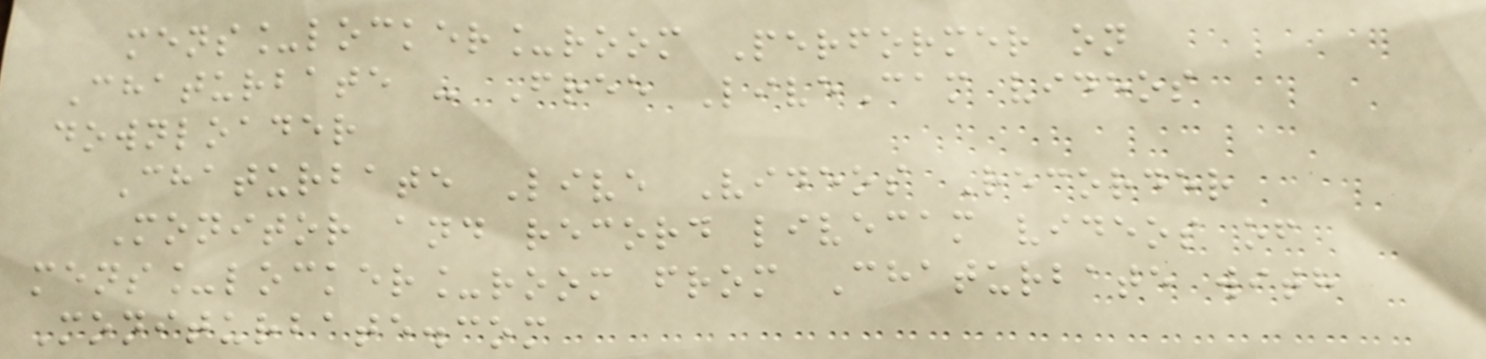mens_locker_room Performer on
Chaturbate - Free LiveCam videos
downloader
Chaturbate Live Videos Recorder
Monitor and record livecam videos of
mens_locker_room from Chaturbate with
Moniturbate.com
